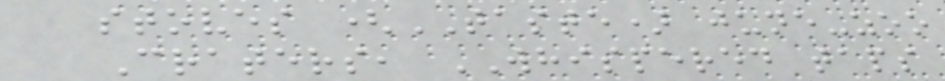stoves (TASTE) june-zoo
Craters, WHISPERED taps
